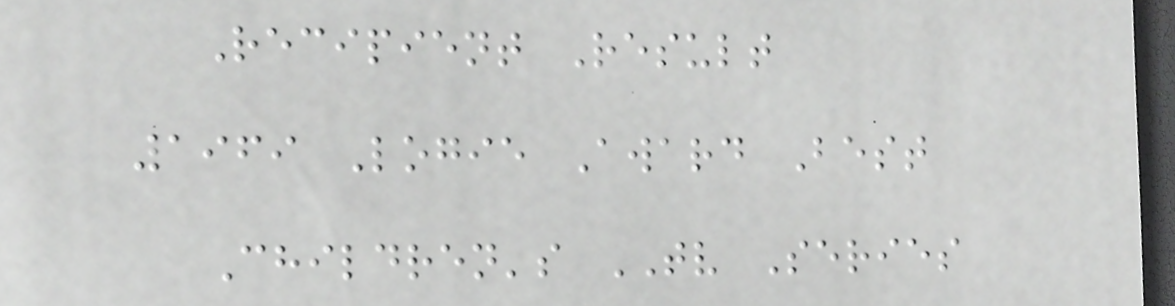Recipient Result
1969 Logie Award Best
Children's TV Series
